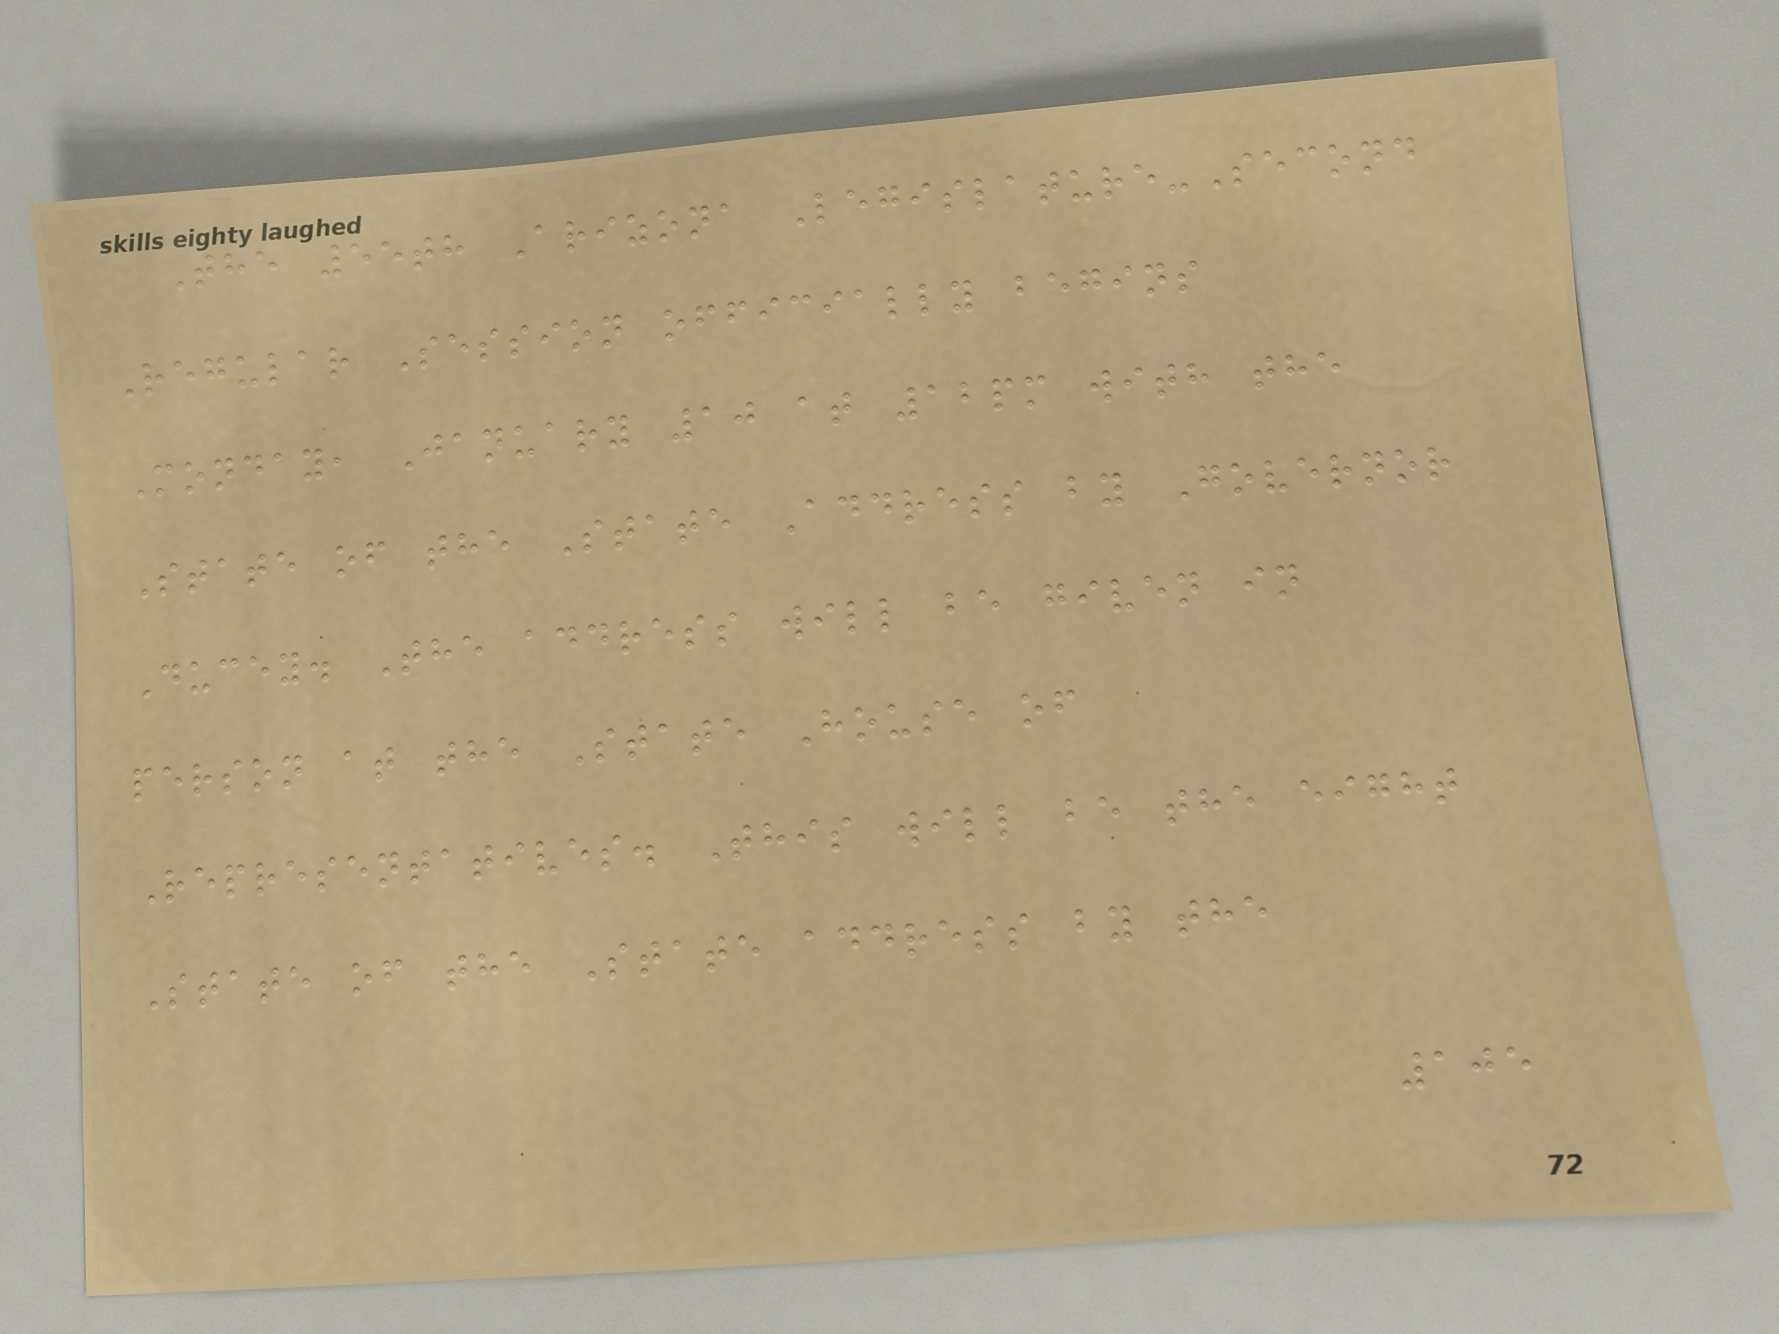The 55th Arizona Legislature-Second
Regular Session officially begins
Monday, January 10 at 12pm with the
State of the State Address by Governor
Ducey. The address will be given in
person at the State House of
Representatives. This will be the eight
State of the State address by the
105
